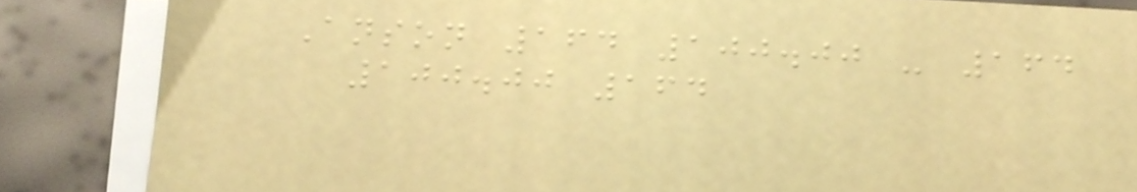Anson 164 100.00 - 164
100.00 164
